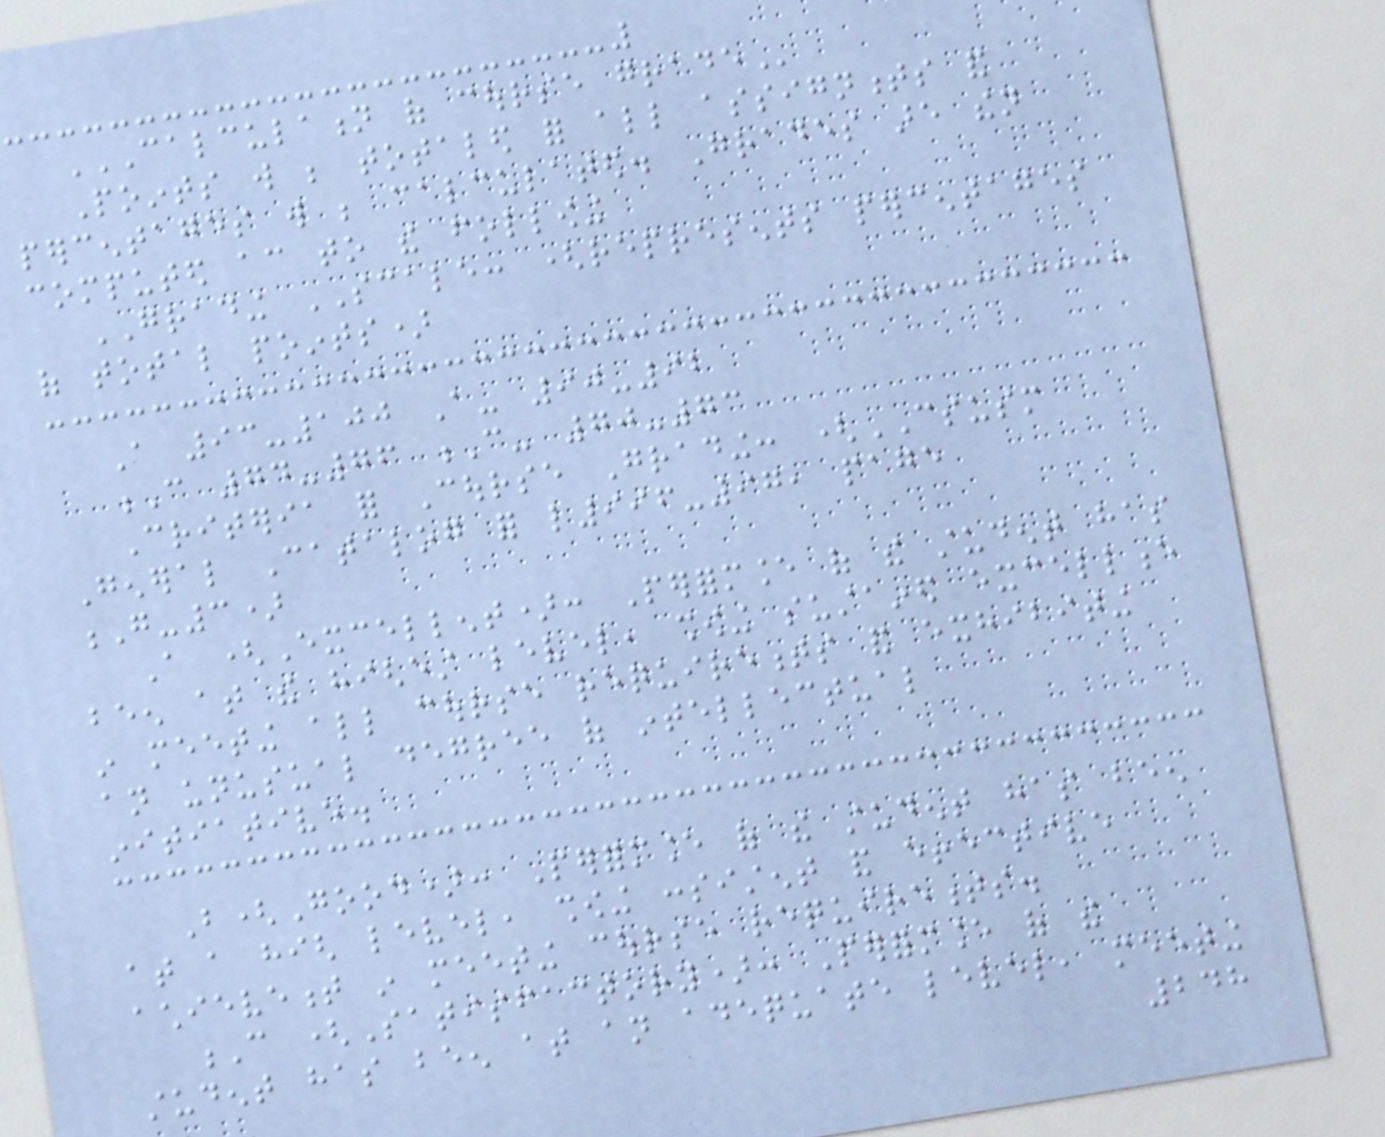CALCULATION OF COURSE GRADE
Points will be totaled for all assignments and
percentages will be calculated. Grades are then
computed according to the following
GRADING SCALE: (represents percentages
of total points)
A 93-100 A- 90-92
C 74-76 C- 70-73
Criteria for Course Grading: (CSUSM
General Catalog for l996-97, page
G-3)
A (Excellent): Performance of the student has
been at the highest level, showing sustained excellence
in meeting all course requirements and exhibiting
an unusual degree of intellectual
initiative.
B(Good): Performance of the student has been
at a high level, showing consistent and effective
achievement in meeting course requirements.
C (Satisfactory): Performance of the
student has been at an adequate level, meeting
248
